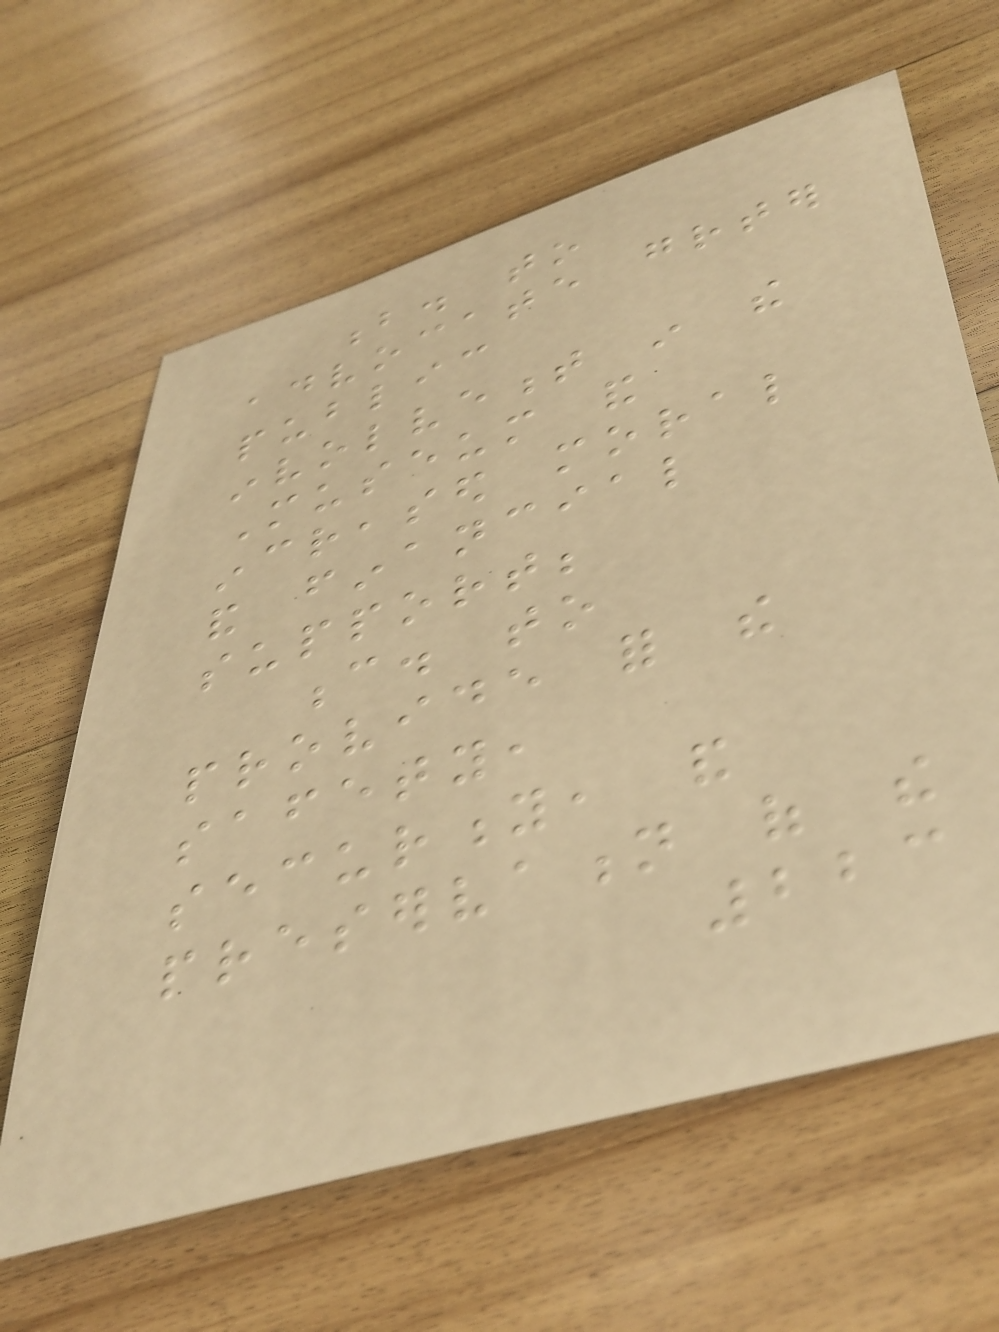b. to
advocate greater
public
involvement in the
Museum and
increased moral
and financial
support;
c. to
provide for the
safety,
security, and
preservation of the
223
